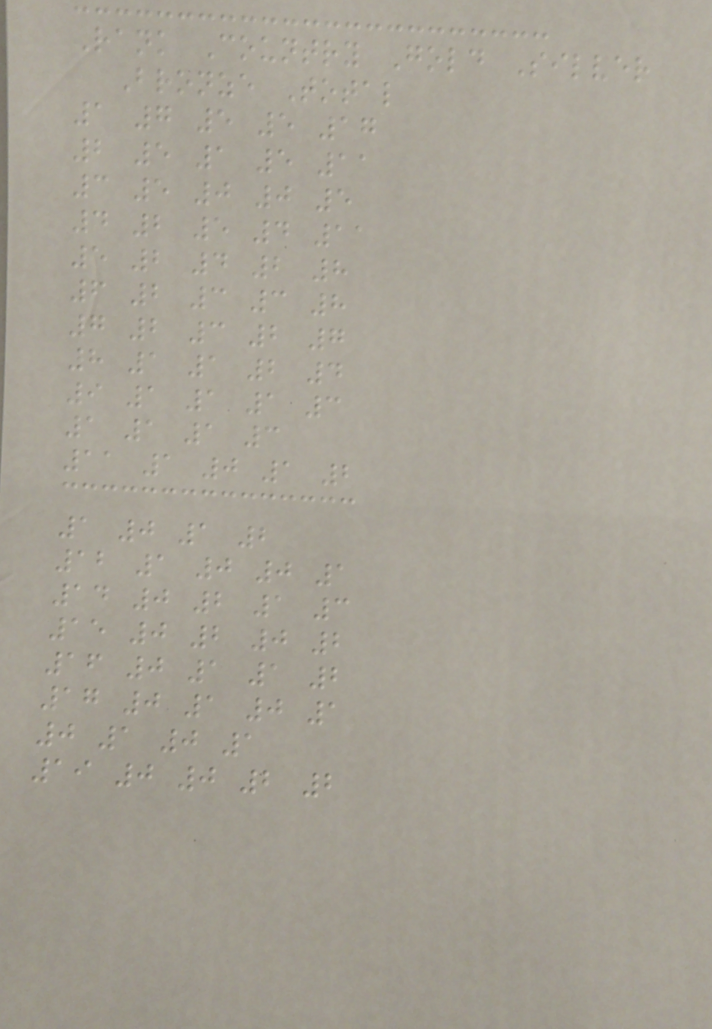Rank Country Gold Silver
Bronze Total
1 7 5 5 17
2 5 1 5 11
3 5 0 0 5
4 2 5 4 11
5 2 4 2 8
6 2 3 3 8
7 2 3 2 7
8 1 1 2 4
9 1 1 1 3
1 1 1 3
11 1 0 1 2
1 0 1 2
12 1 0 0 1
14 0 2 1 3
15 0 2 0 2
16 0 1 1 2
17 0 1 0 1
0 1 0 1
19 0 0 2 2
